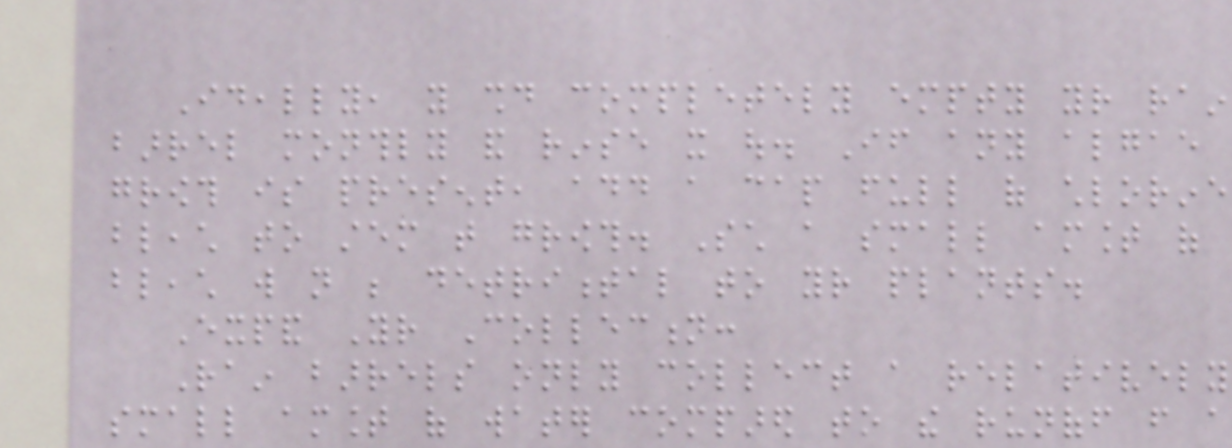Ideally, you should completely empty your rain
barrel monthly and rinse it out. If any algae
growth is present, add a cap full of chlorine
bleach to stem that growth. Such a small amount of
bleach will not be detrimental to your plants.
Expand Your Collection:
Rain barrels only collect a relatively
small amount of water compared to the runoff from a
